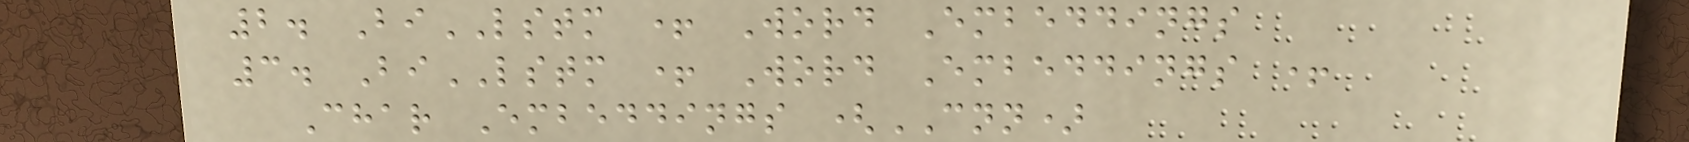2. BiLSTM + Word Embeddings
3. BiLSTM + Word Embeddings +
Char Embeddings (CNN)
